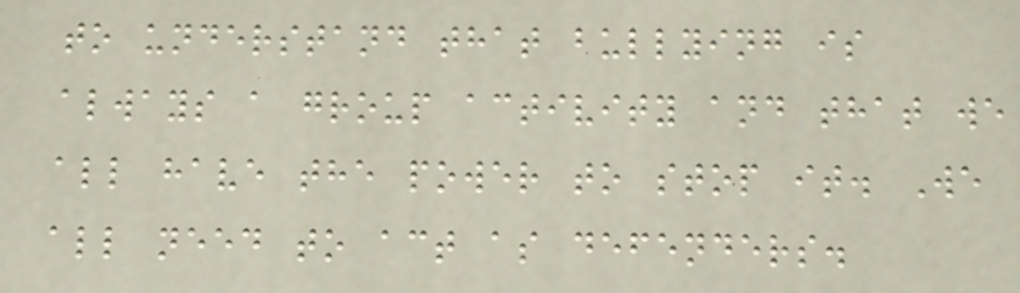to understand that bullying is
always a group activity and that we
all have the power to stop it. We
all need to act as defenders.
